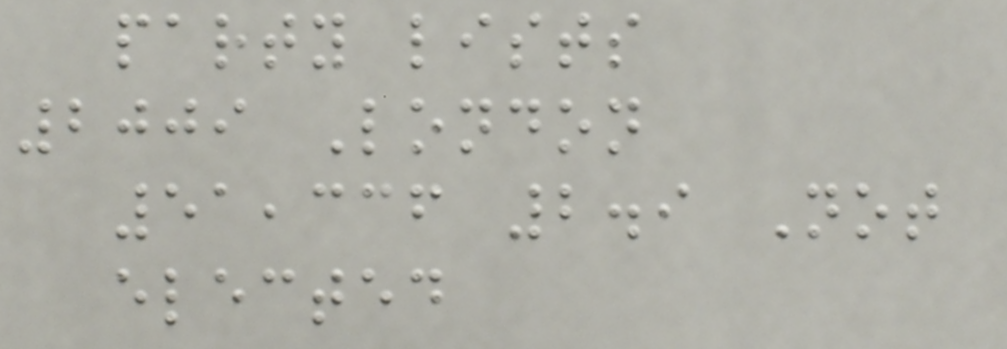party lists
2009 London
51,336 2.9 Not
elected
